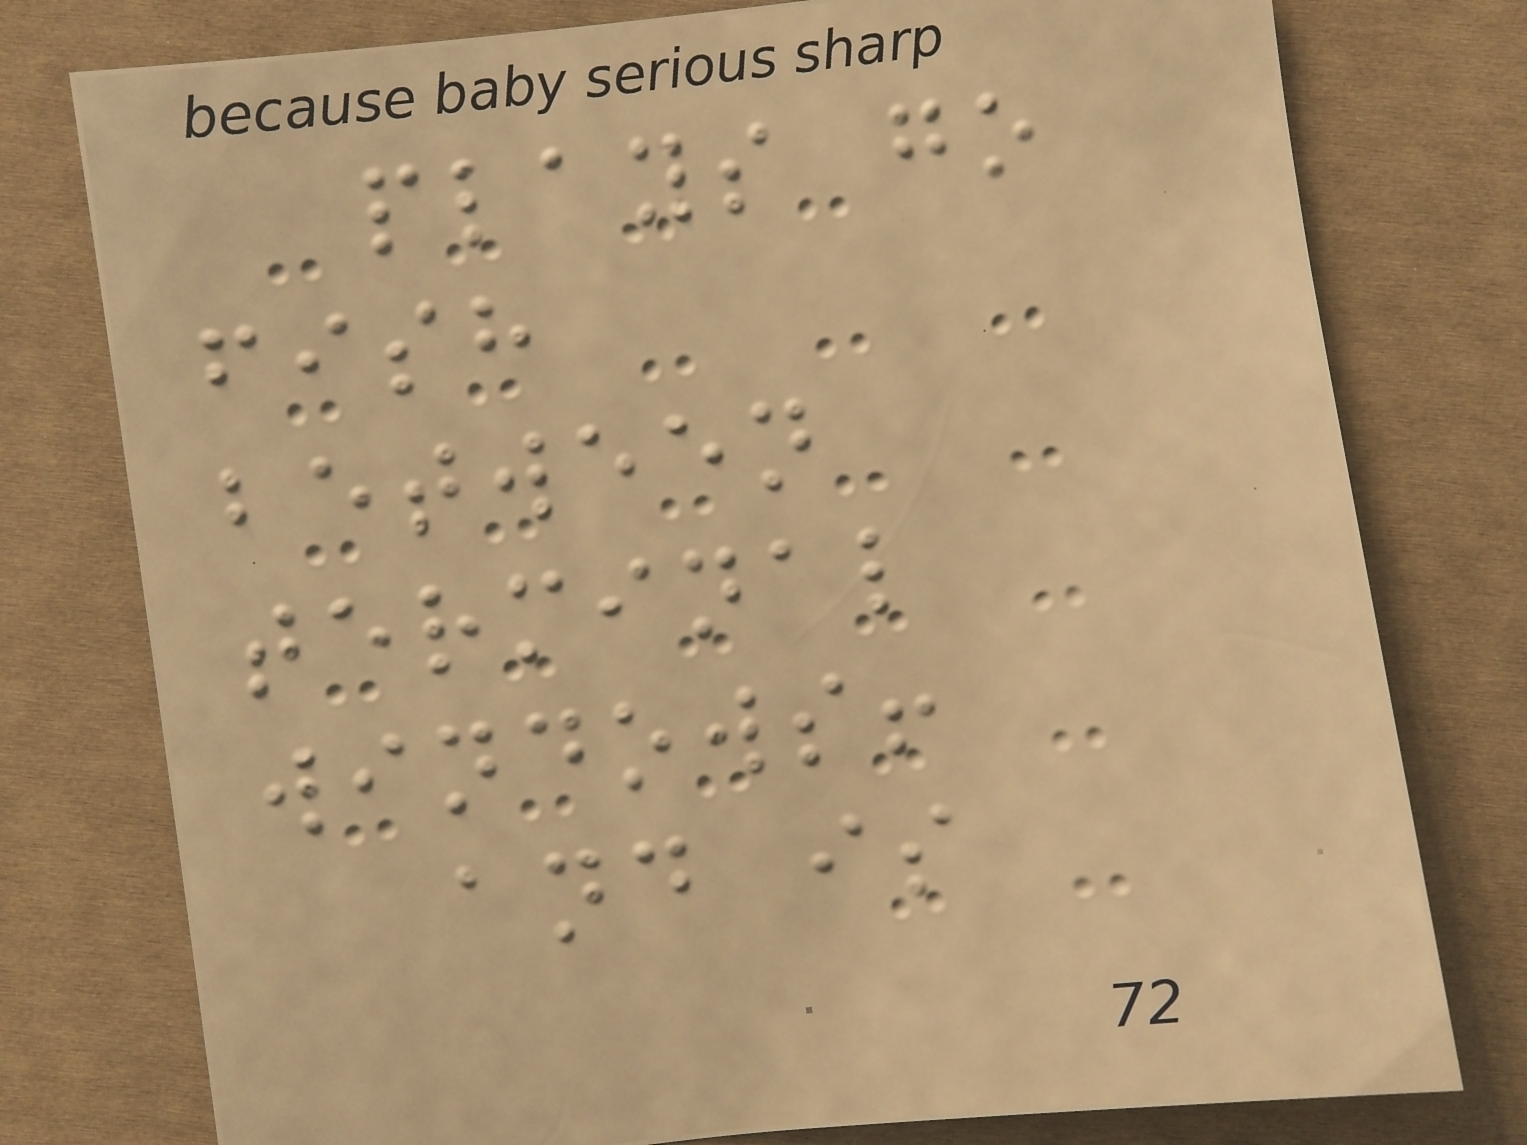plays go
fish
between
terminal
windows!
and is
